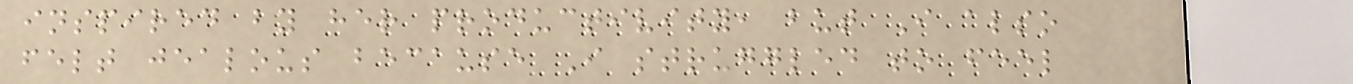inspired by her productivity, but I also
felt jealous because I struggled to feel
